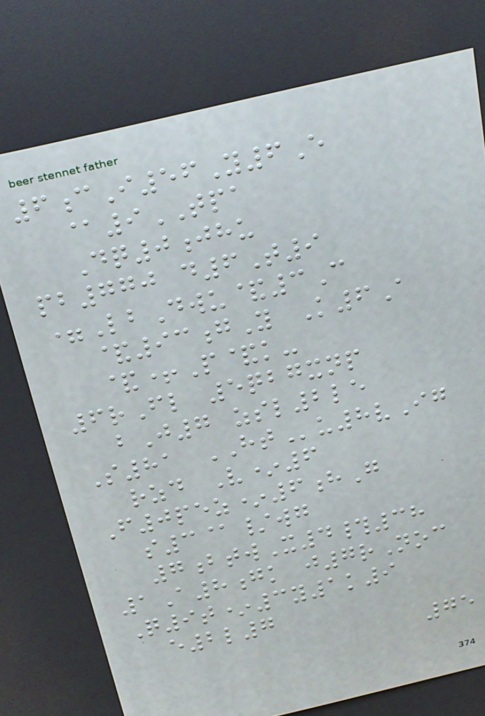6cI56Y6E
@9TPA
Dq0jhu
pb770 d6T9
=LbDwu&3C
&93gY K6A
&+P&k-
6rFl 5qbgxnp
bJ7 zsl2le
S81 HTu8vIg
rzd V*6
F0pez*6hG
s3@/wg
7btwX4#38
1A8gk j7rNoc
Q9t*3y1k9
e2l7
75
